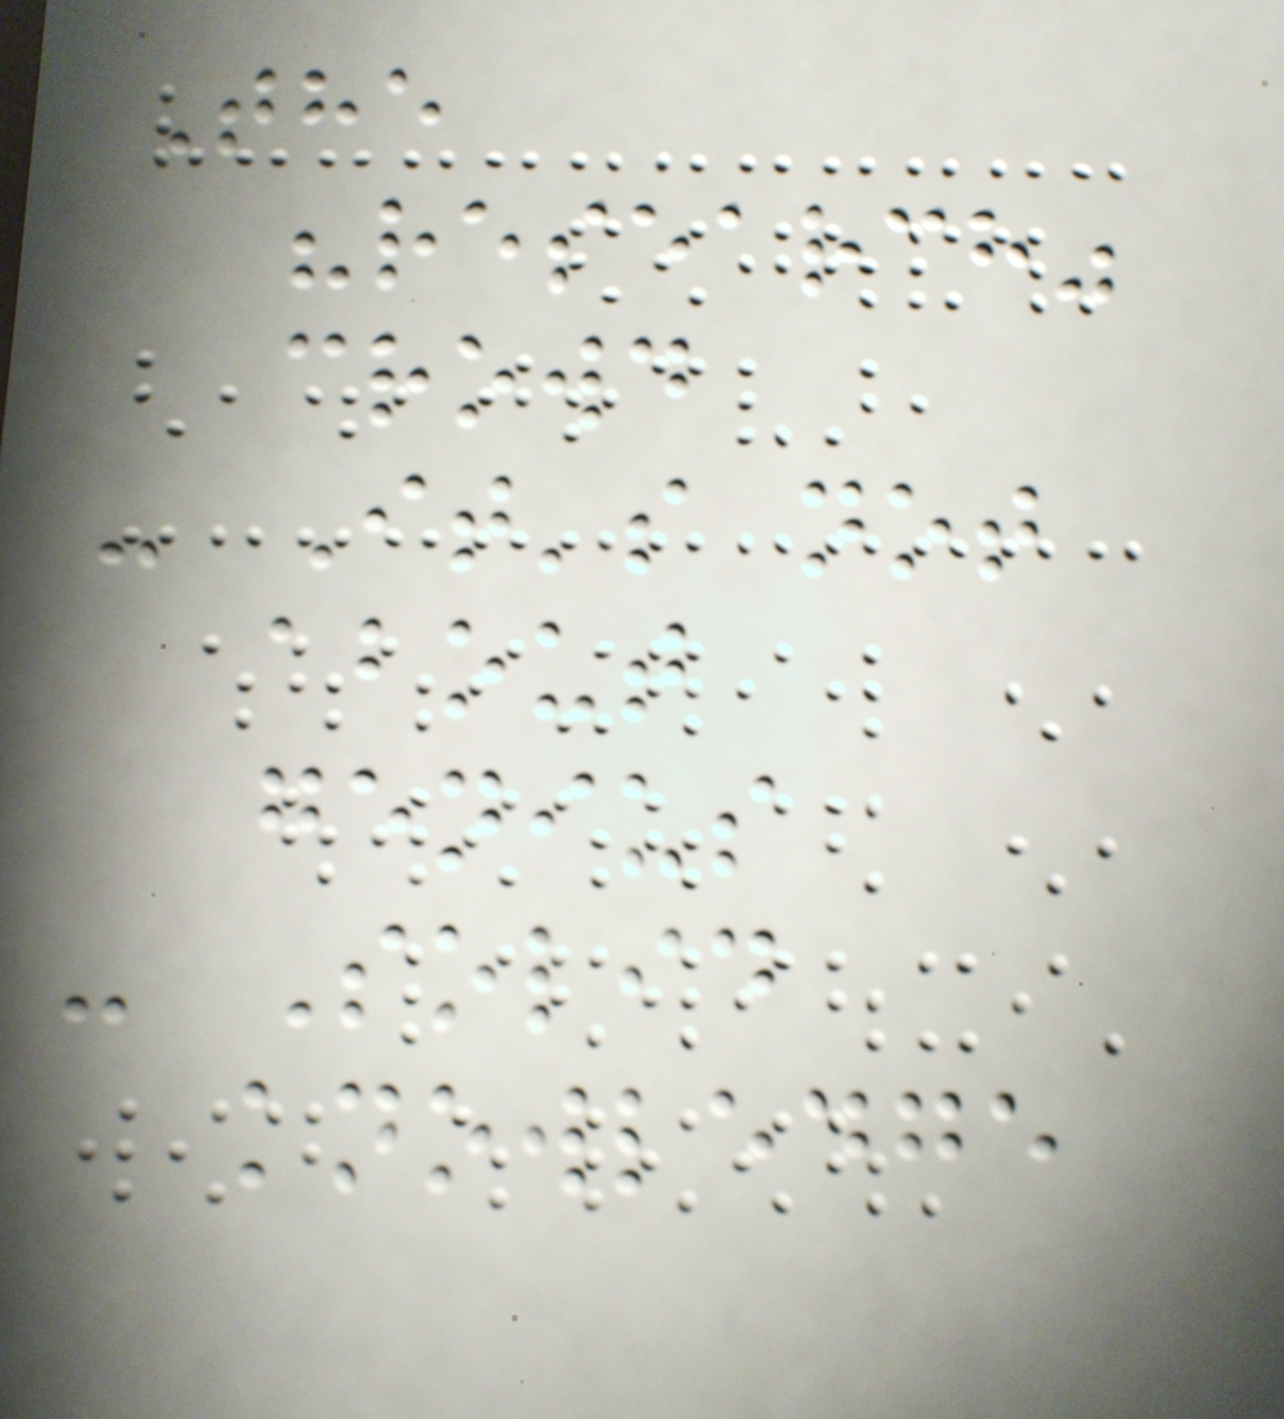The
"research"
crowd
- It's not
about
genius
- Solid
knowledge
